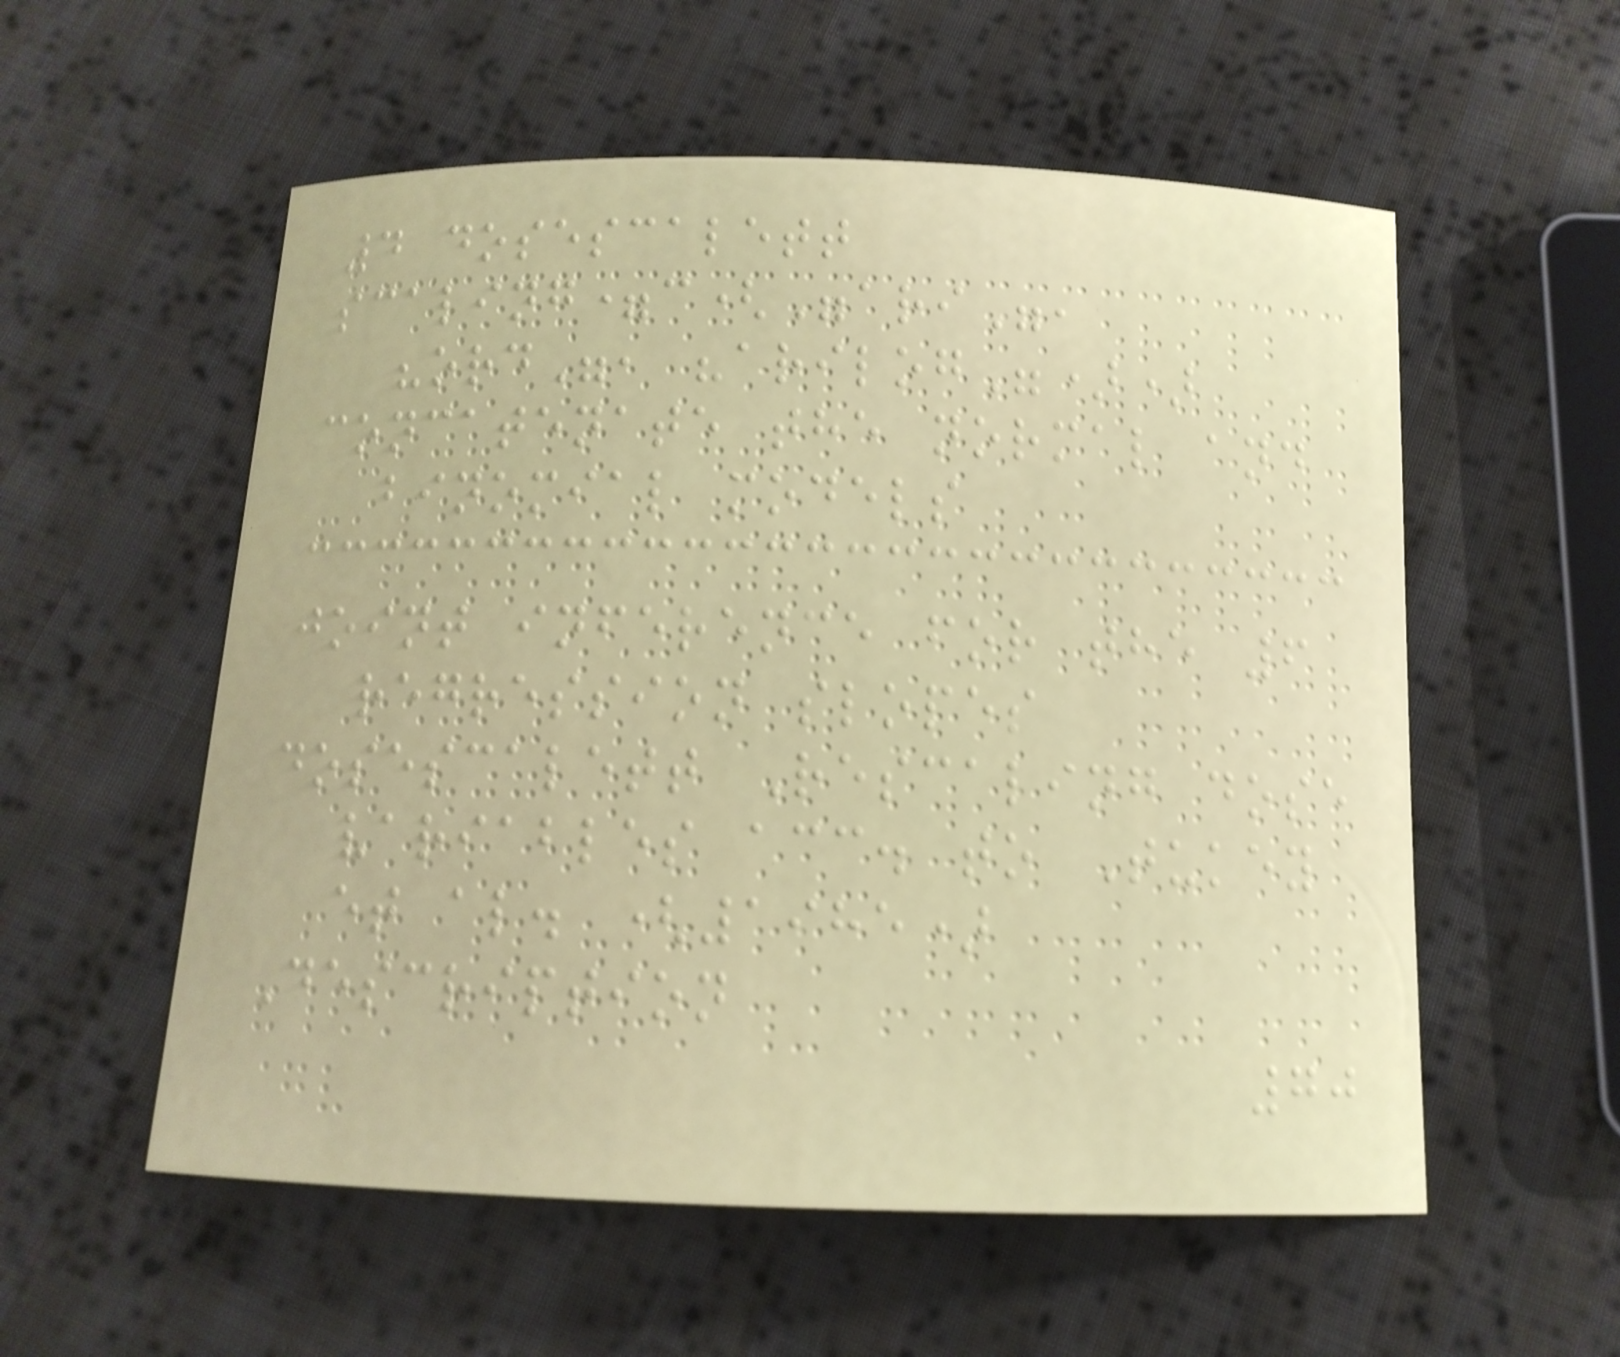4 dosescalett
scaling=c("ari",
"ord", "arilog"))
concatenate the normal and
binomial models
joint inference for the 6
regression slopes
dosescalett Rescaling dose
variables acc. to Tukey
et al. (1985)
Description
70
